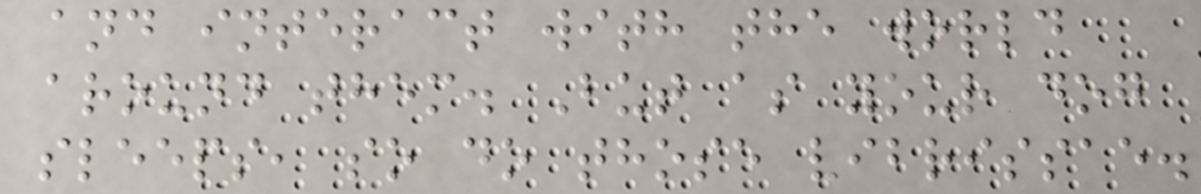and interact with the world
around them. But as your dog
sleeps, so do those vibrissae.
